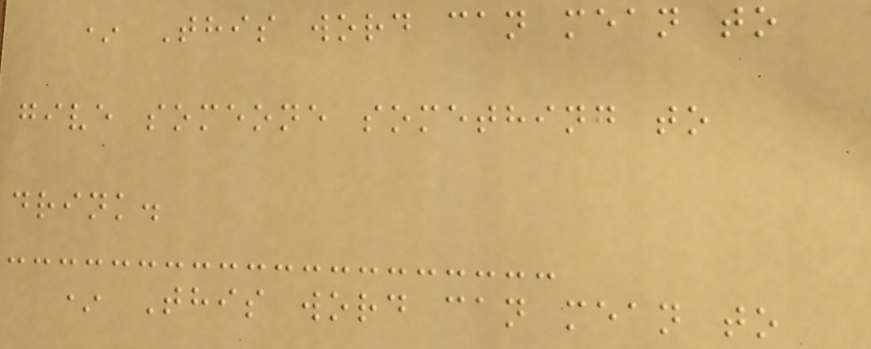* This word can mean to
give someone something to
drink.
* This word can mean to
